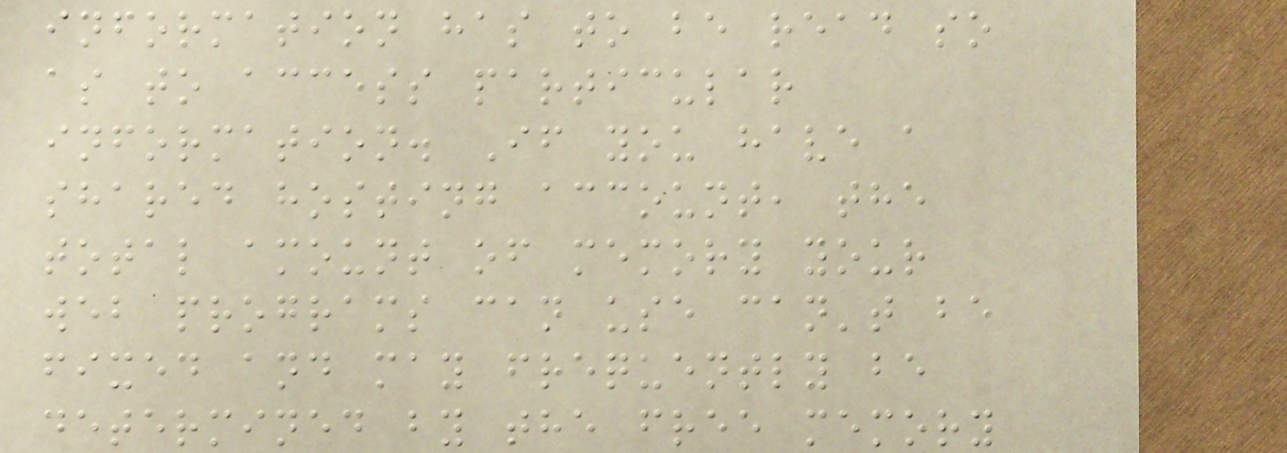information has to be read so
as to access particular
information. If you have a
shared hosting account, the
total amount of memory your
web programs can use can't be
fixed and may frequently be
determined by the free memory
